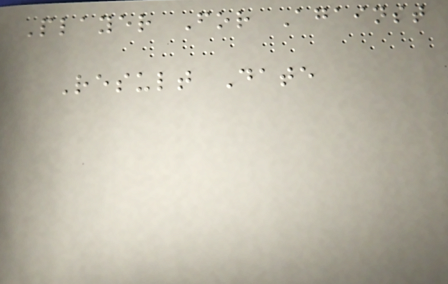Player For Against
Result Date
